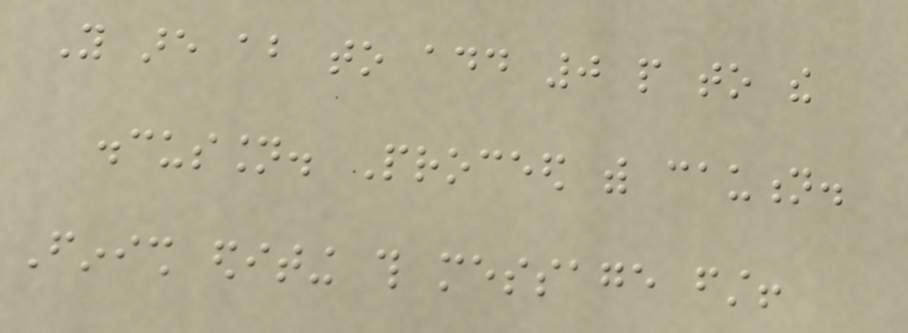You are about to add 0 people to the
discussion. Proceed with caution.
Finish editing this message first!
